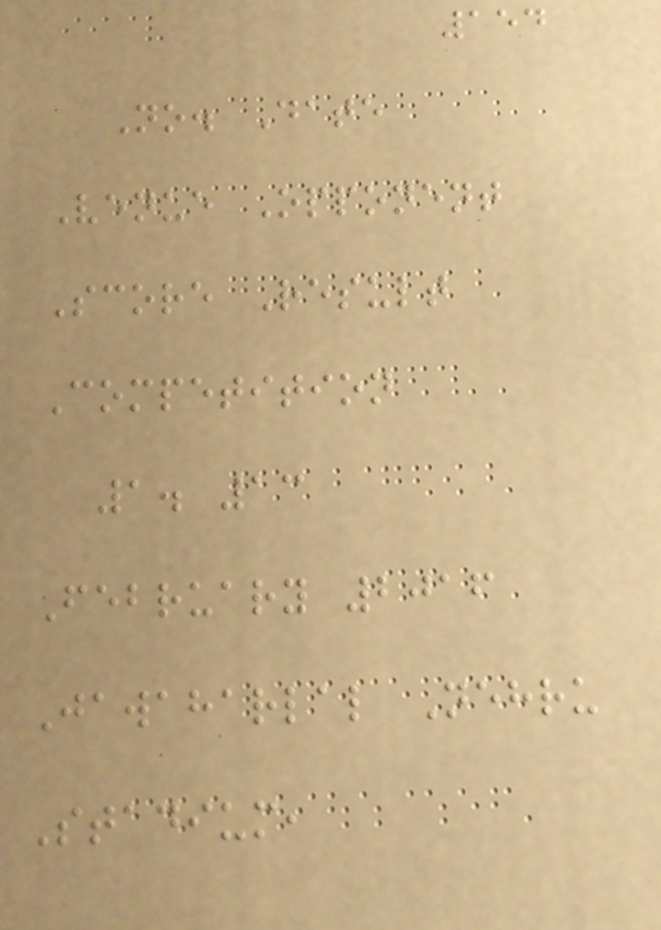154
No. Date
Venue Opponent
Score Result
Competition
1. 13
February 2016
Jawaharlal Nehru
Stadium,
